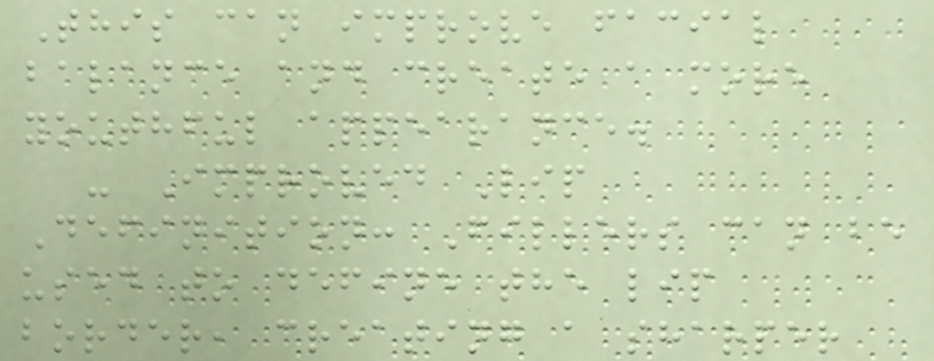This can improve facial
balance and create a more
youthful appearance.
- Improved Lip
Definition: Fillers can be
used to define the lip
border, creating a sharper
